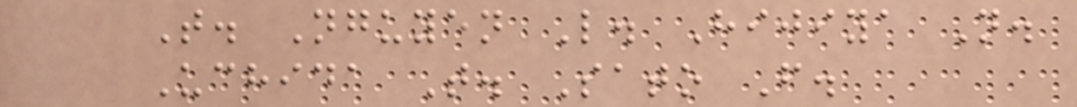T. Nguyen L. Hijiya N.
Uchida T. Sato F.
